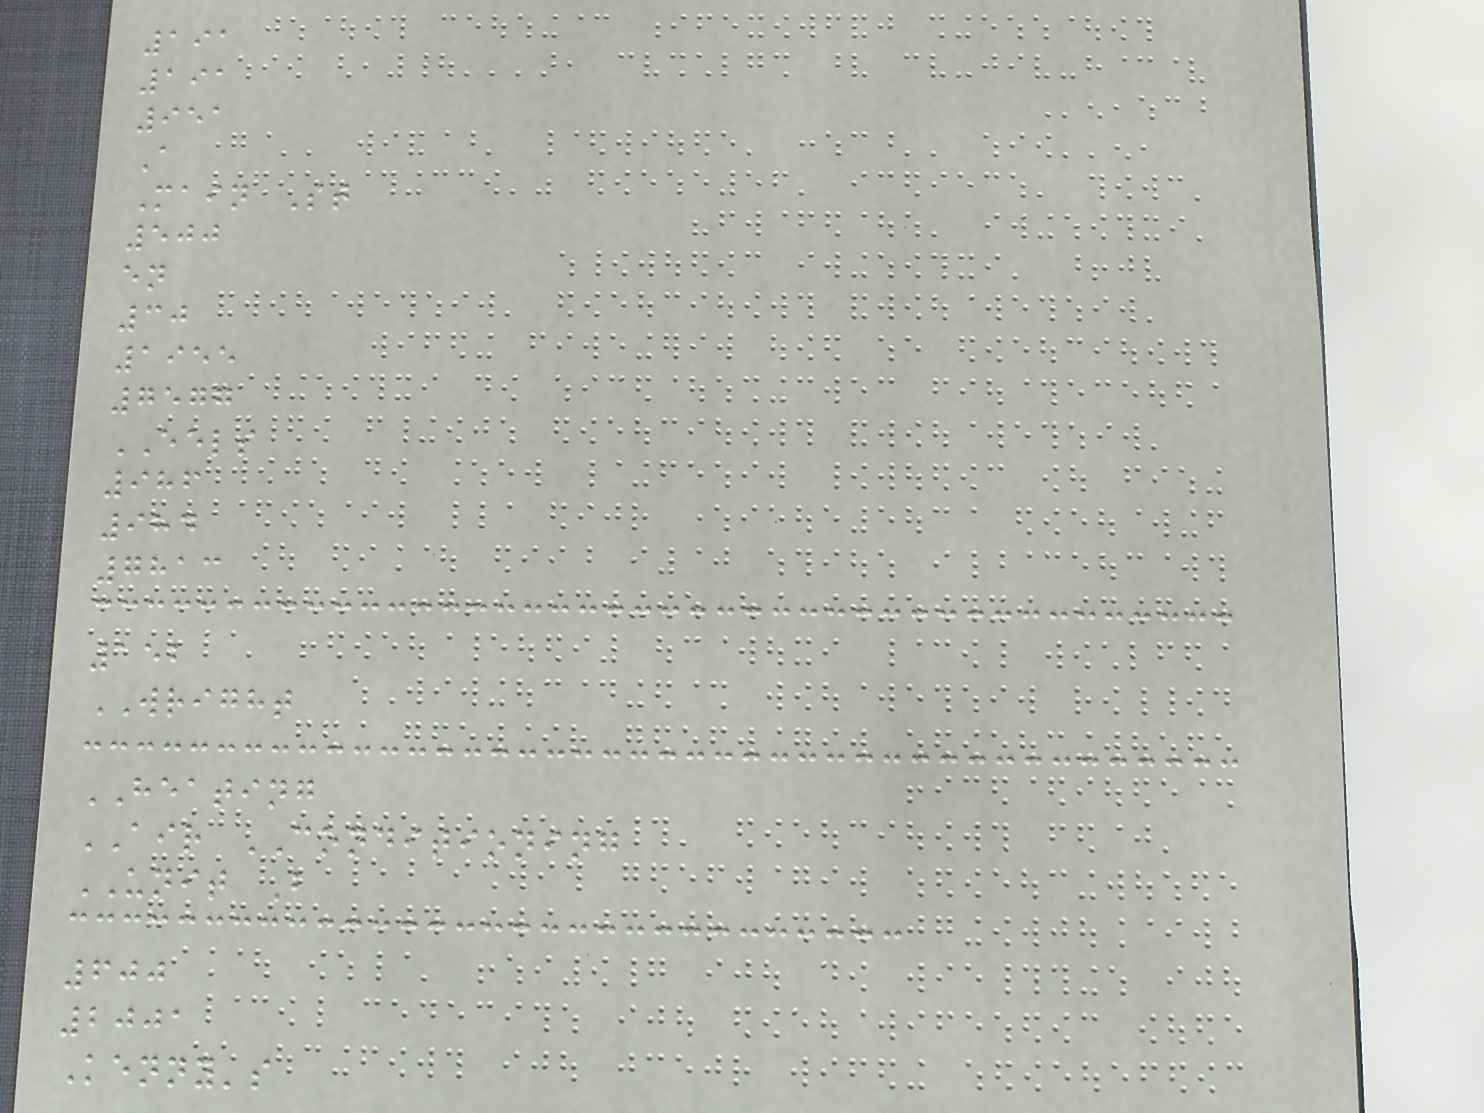191
191
951
A
Main St
500
en
30
1955
7577
EELS
986
984
7813
152
WRIGHT
HEATING
AIR CONDITIONING
UNIT B
600
2001
Kenny's
